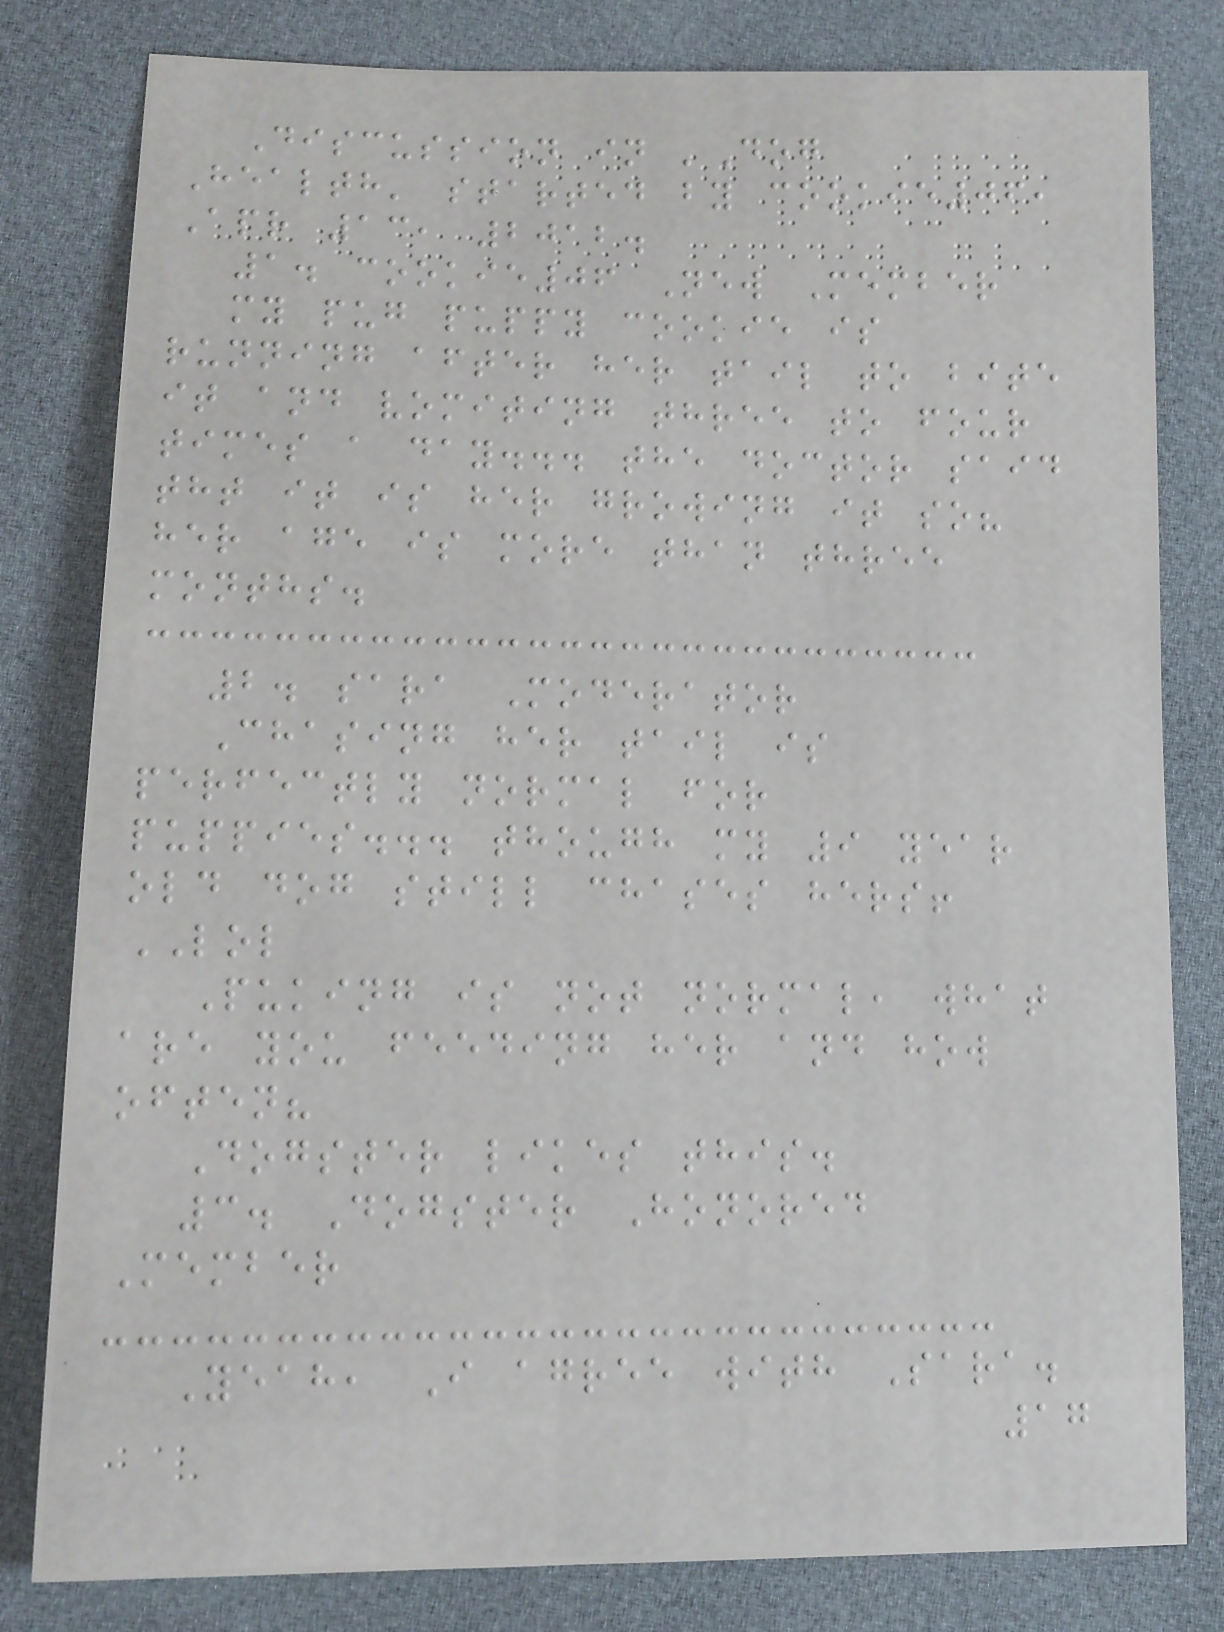Discussion in 'Dog
Health' started by cookie06,
Apr 13, 2012.
1. cookie06 New Member
my pug puppy cookie is
running after her tail to bite
it and vomiting three to four
times a day... the doctor said
tht it is her growing it so?
her age is more than three
months.
2. sara Moderator
Chasing her tail is
perfectly normal for
puppies... though my 9 year
old dog still chases hers!
LOL
Puking is not normal, what
are you feeding her and how
often?
Dogster likes this.
3. Dogster Honored
Member
Yeah, I agree with Sara.
17
